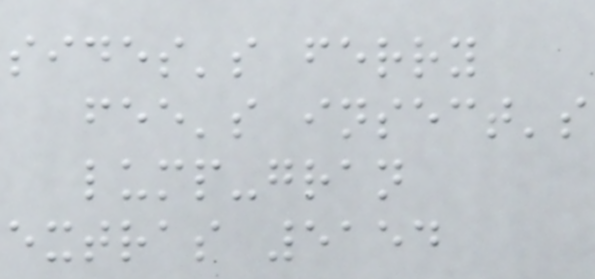sides's ferry
fee's insect's
lump-gran
extras 5154
